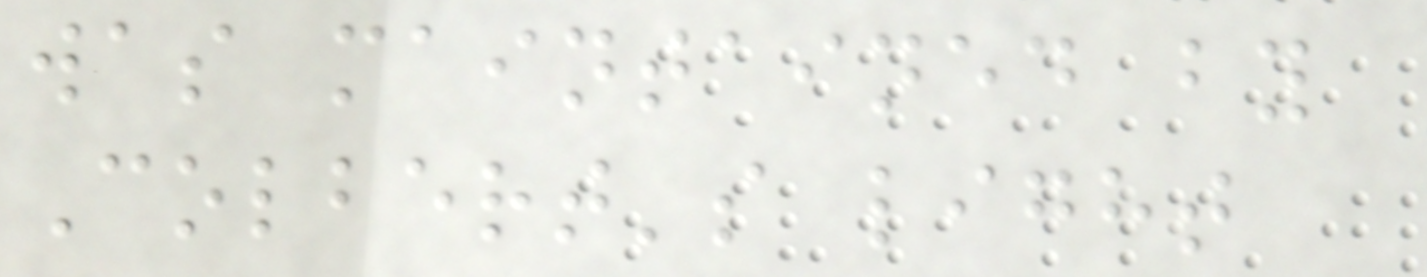was maintained by
Colbert's light
